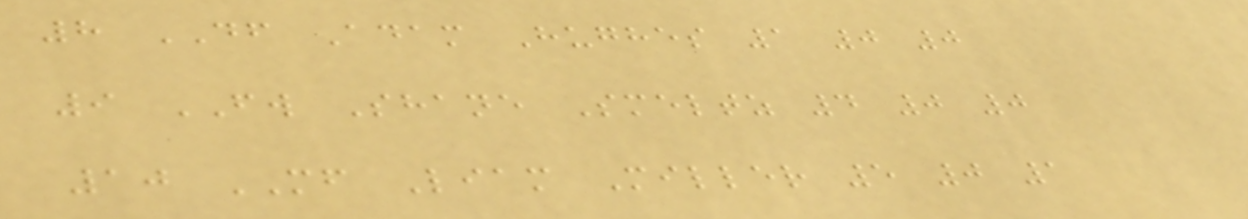8 DF Adam Hughes 1 0 0
9 FW Shane Smeltz 4 0 0
10 MF Liam Miller 5 0 1
